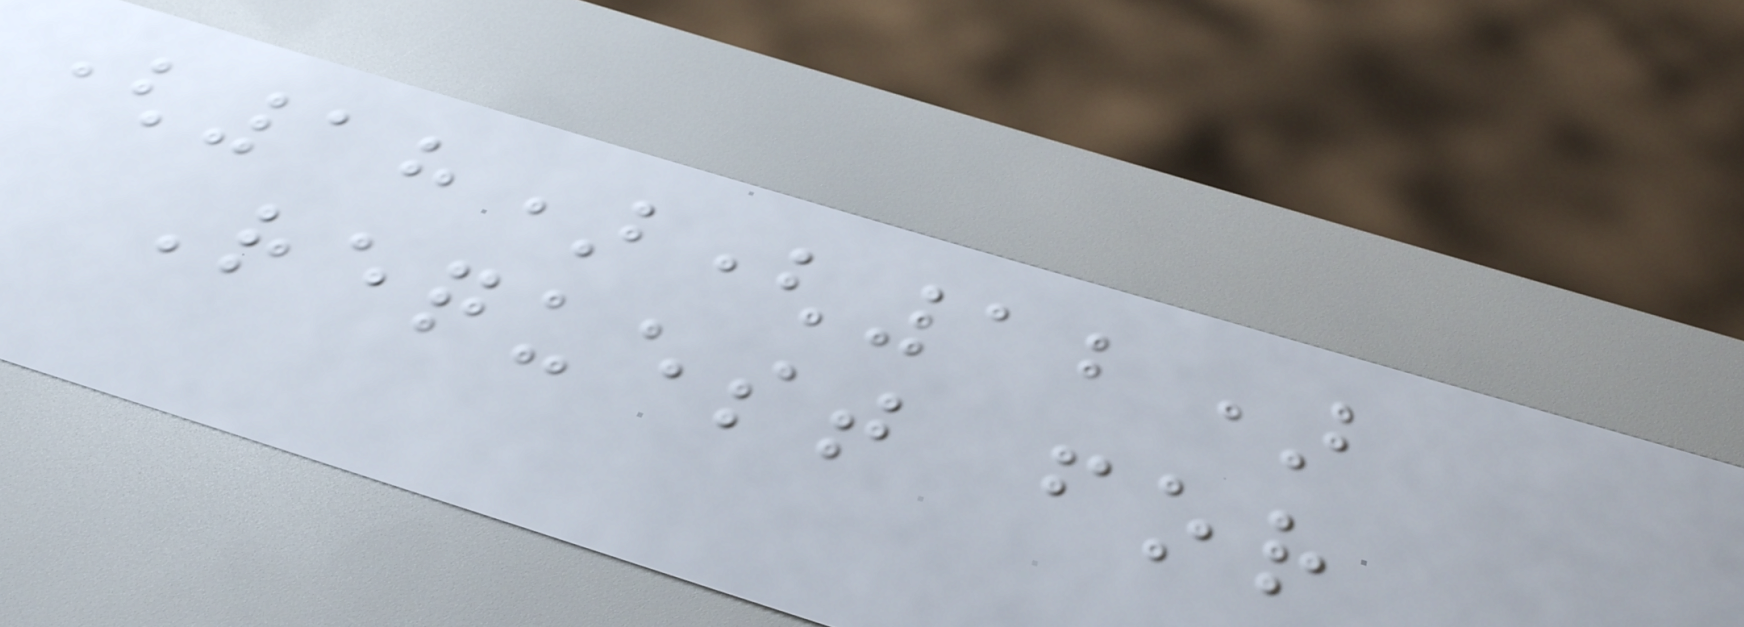(18)(12)
Request for
